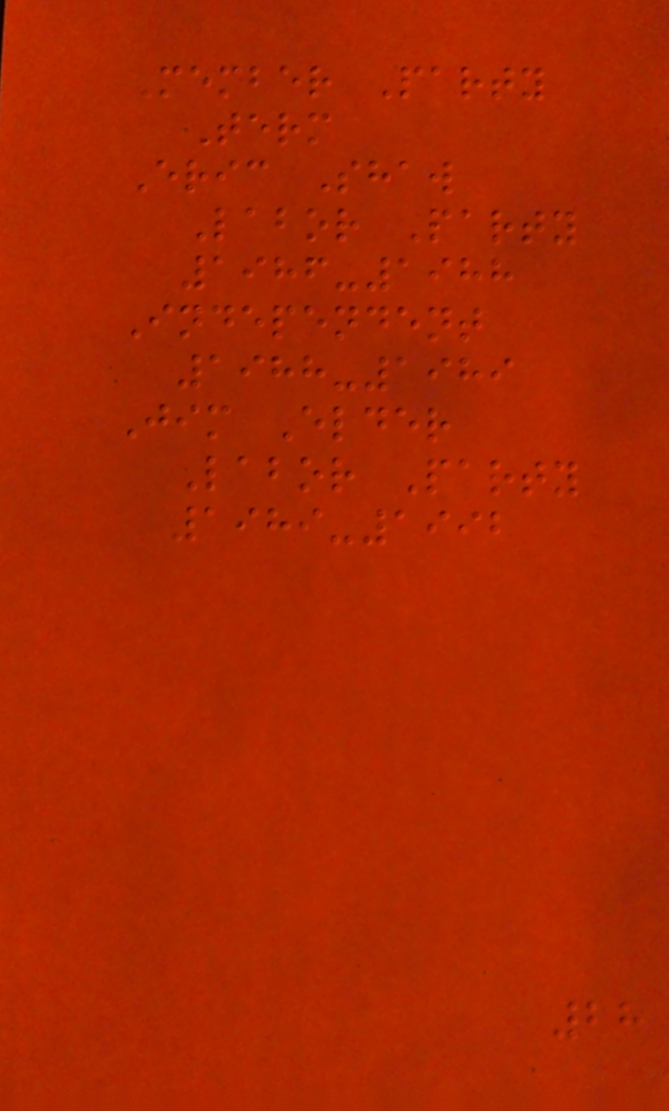Member Party
Term
Eric Shaw
Labor Party
1986-1988
Independent
1988-1989
Jim Elder
Labor Party
1989-1992
28
